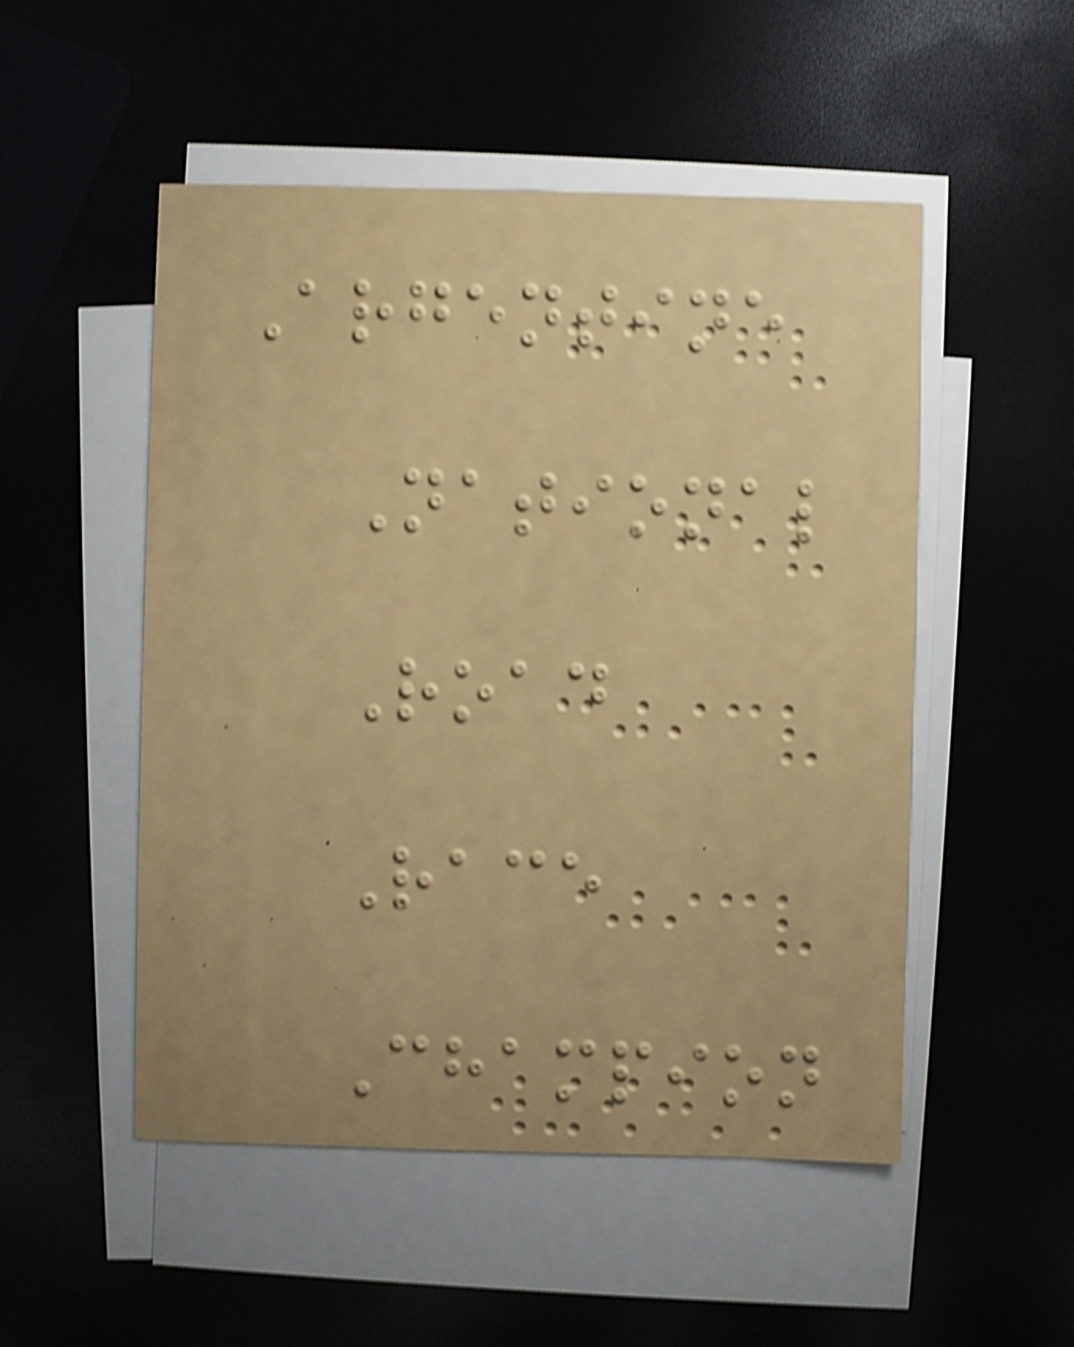Argentine
National
Road
Race
Champion
